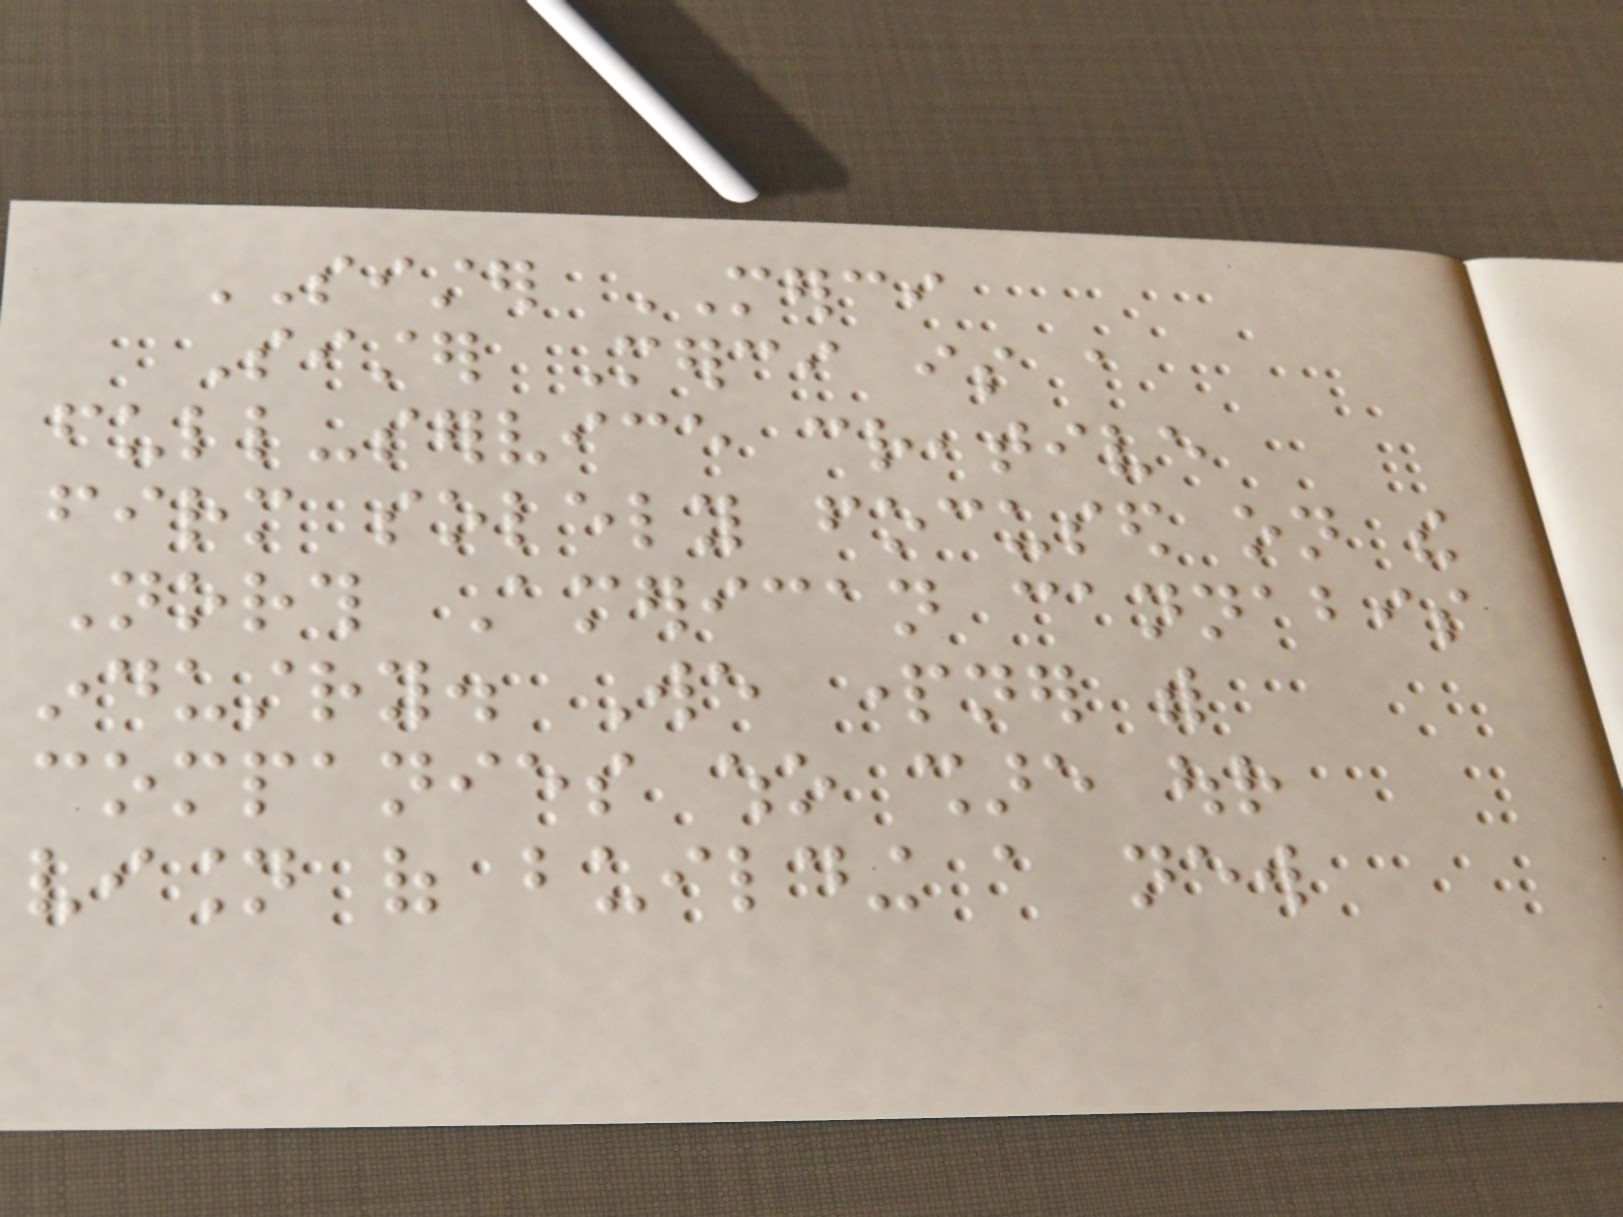SISTER MERCI
Sister Merci is a
full-service creative
firm solely focused on the
North American cannabis
industry. We partner with
companies who share our
vision of building a new
